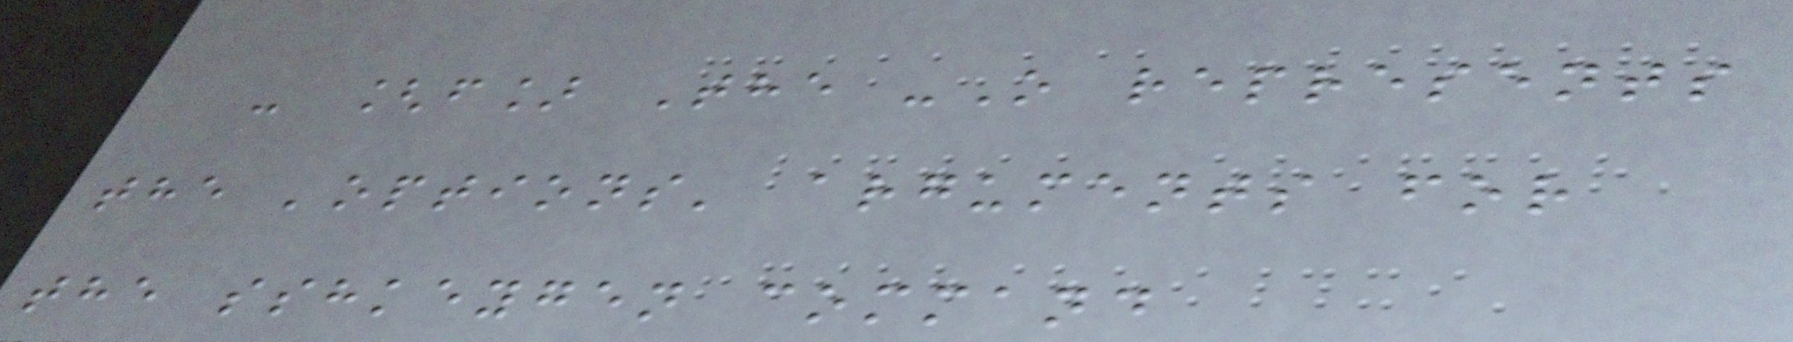- [f] The -O represents
the 'options' arguments for
the sshkeygen command
